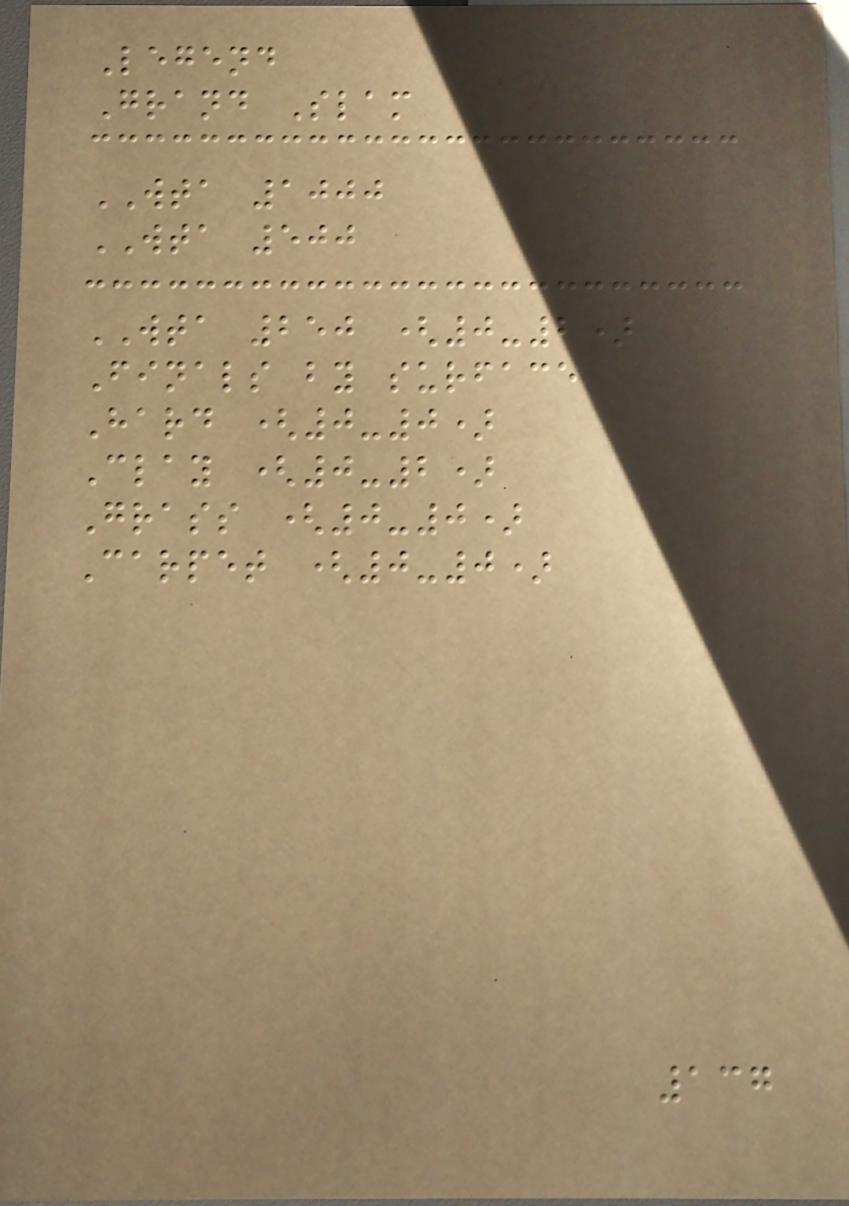Legend
Grand Slam
WTA 1000
WTA 500
WTA 250 (0-2)
Finals by surface
Hard (0-0)
Clay (0-2)
Grass (0-0)
Carpet (0-0)
137
